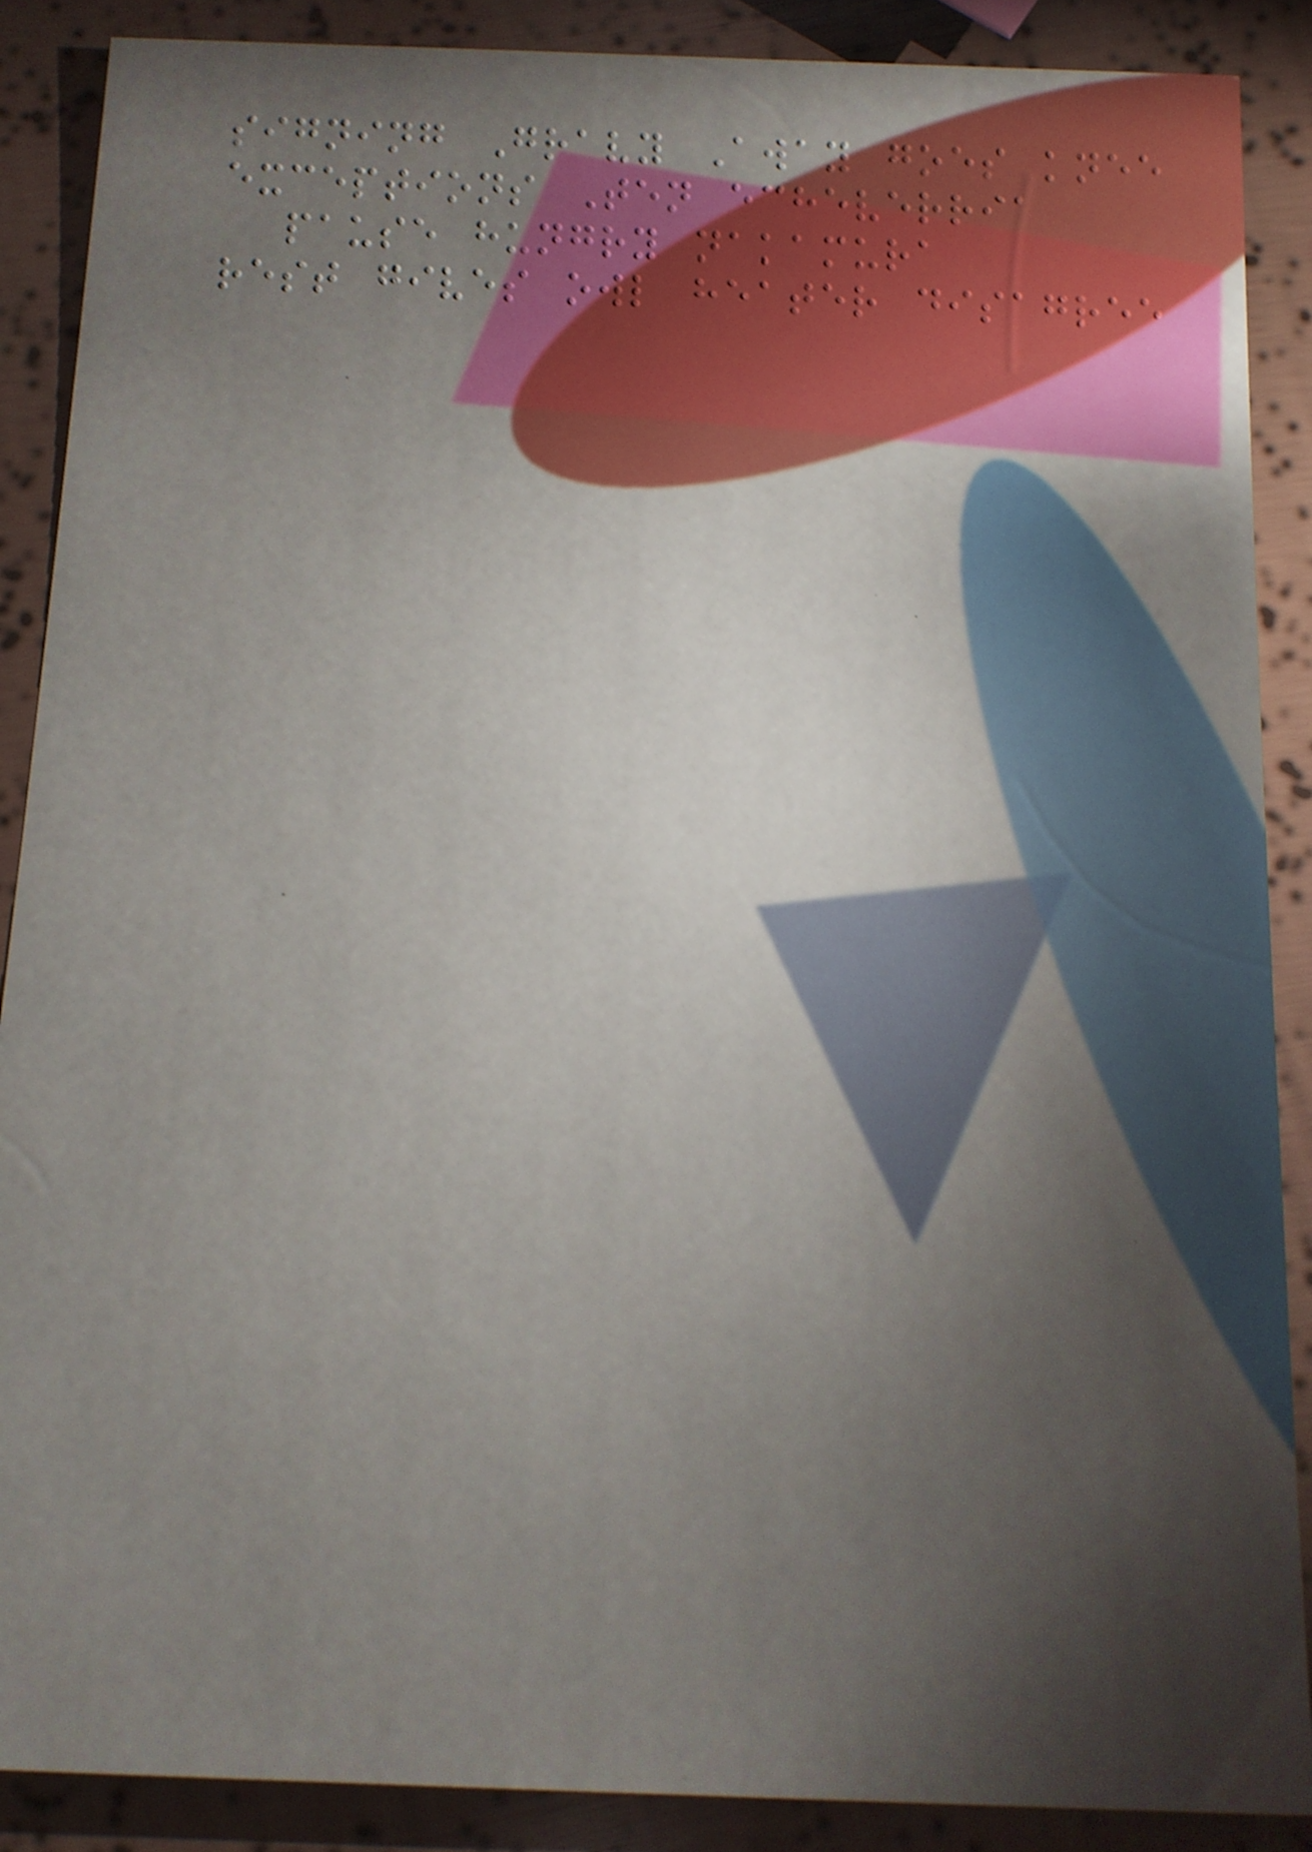signing Gravy Away goes knee
exceptions Ten echeverria
pause hungry nakamura
rest gives owl heater disagree
